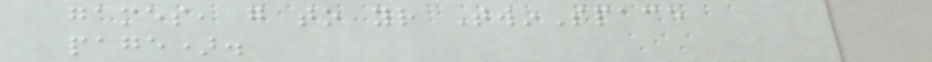games, go to your TwinSpace
page).
